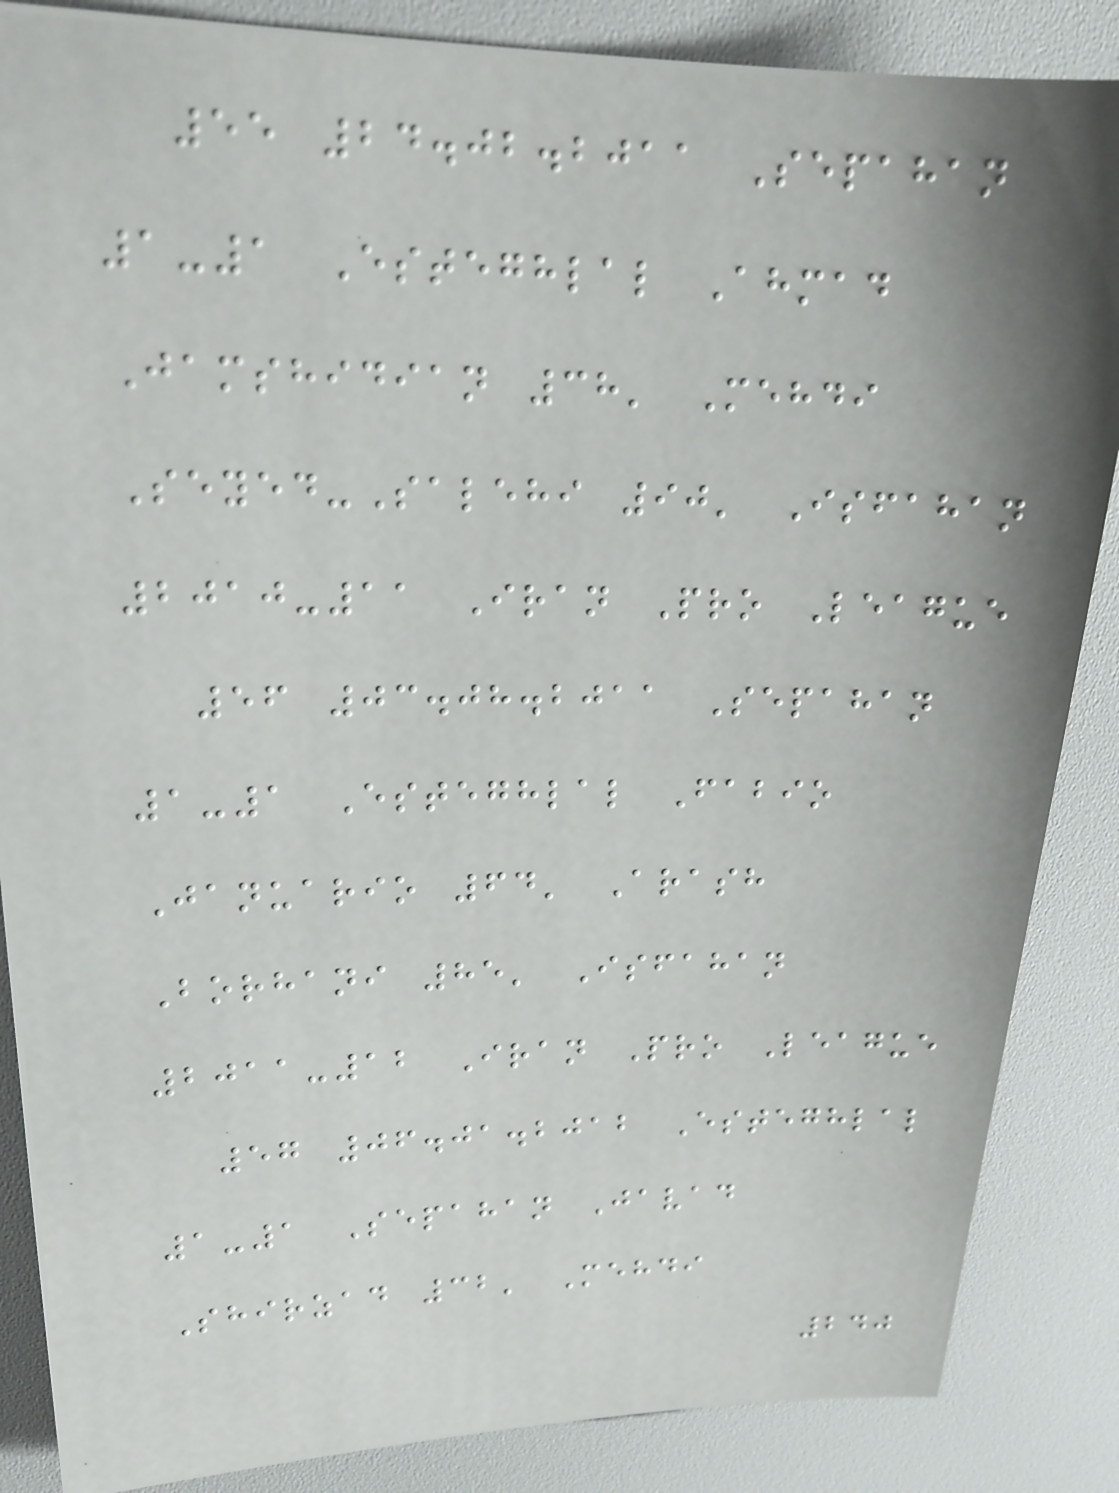55 24.02.2011 Sepahan
1-1 Esteghlal Ahmad
Jamshidian 38' Mehdi
Seyed-Salehi 90' Isfahan
2010-11 Iran Pro League
56 03.08.2011 Sepahan
1-1 Esteghlal Fabio
Januario 64' Arash
Borhani 85' Isfahan
2011-12 Iran Pro League
57 06.01.2012 Esteghlal
1-1 Sepahan Javad
Shirzad 32' Mehdi
240
